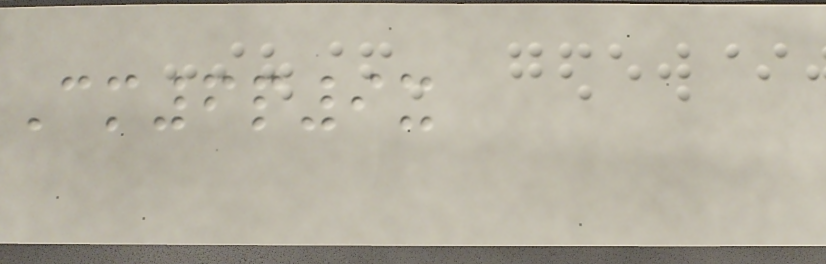Cm6p9x
